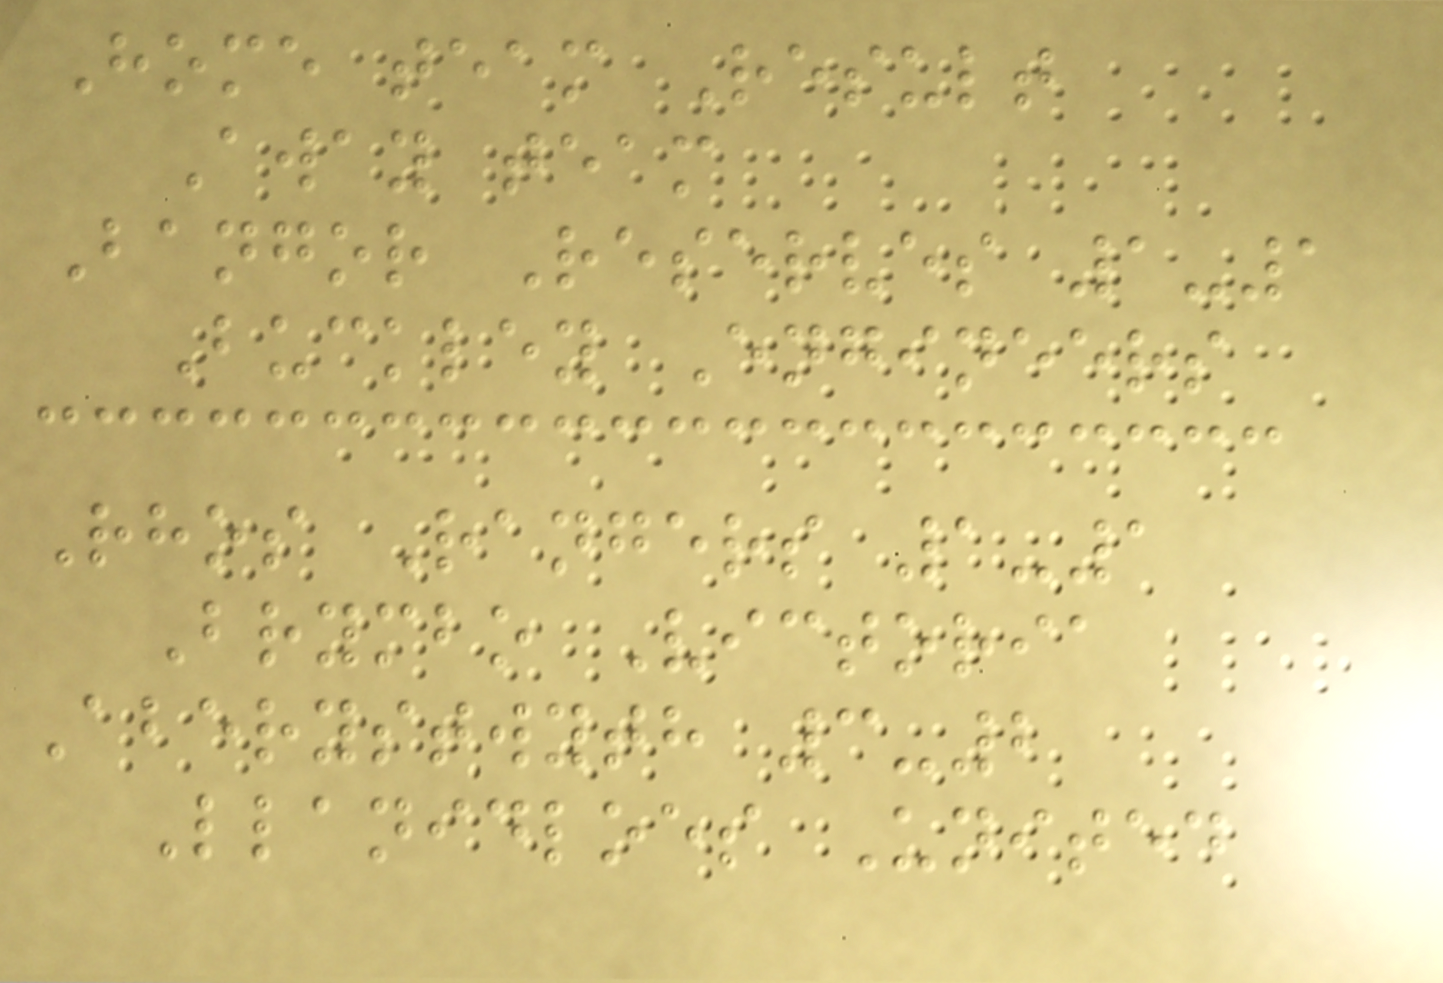Home team Result
Away team
Bangor Reserves 1-1
Buckley Engineers
Rhos Rangers 1-1
Brymbo Victoria
Aberystwyth 3-2
Llanidloes United
